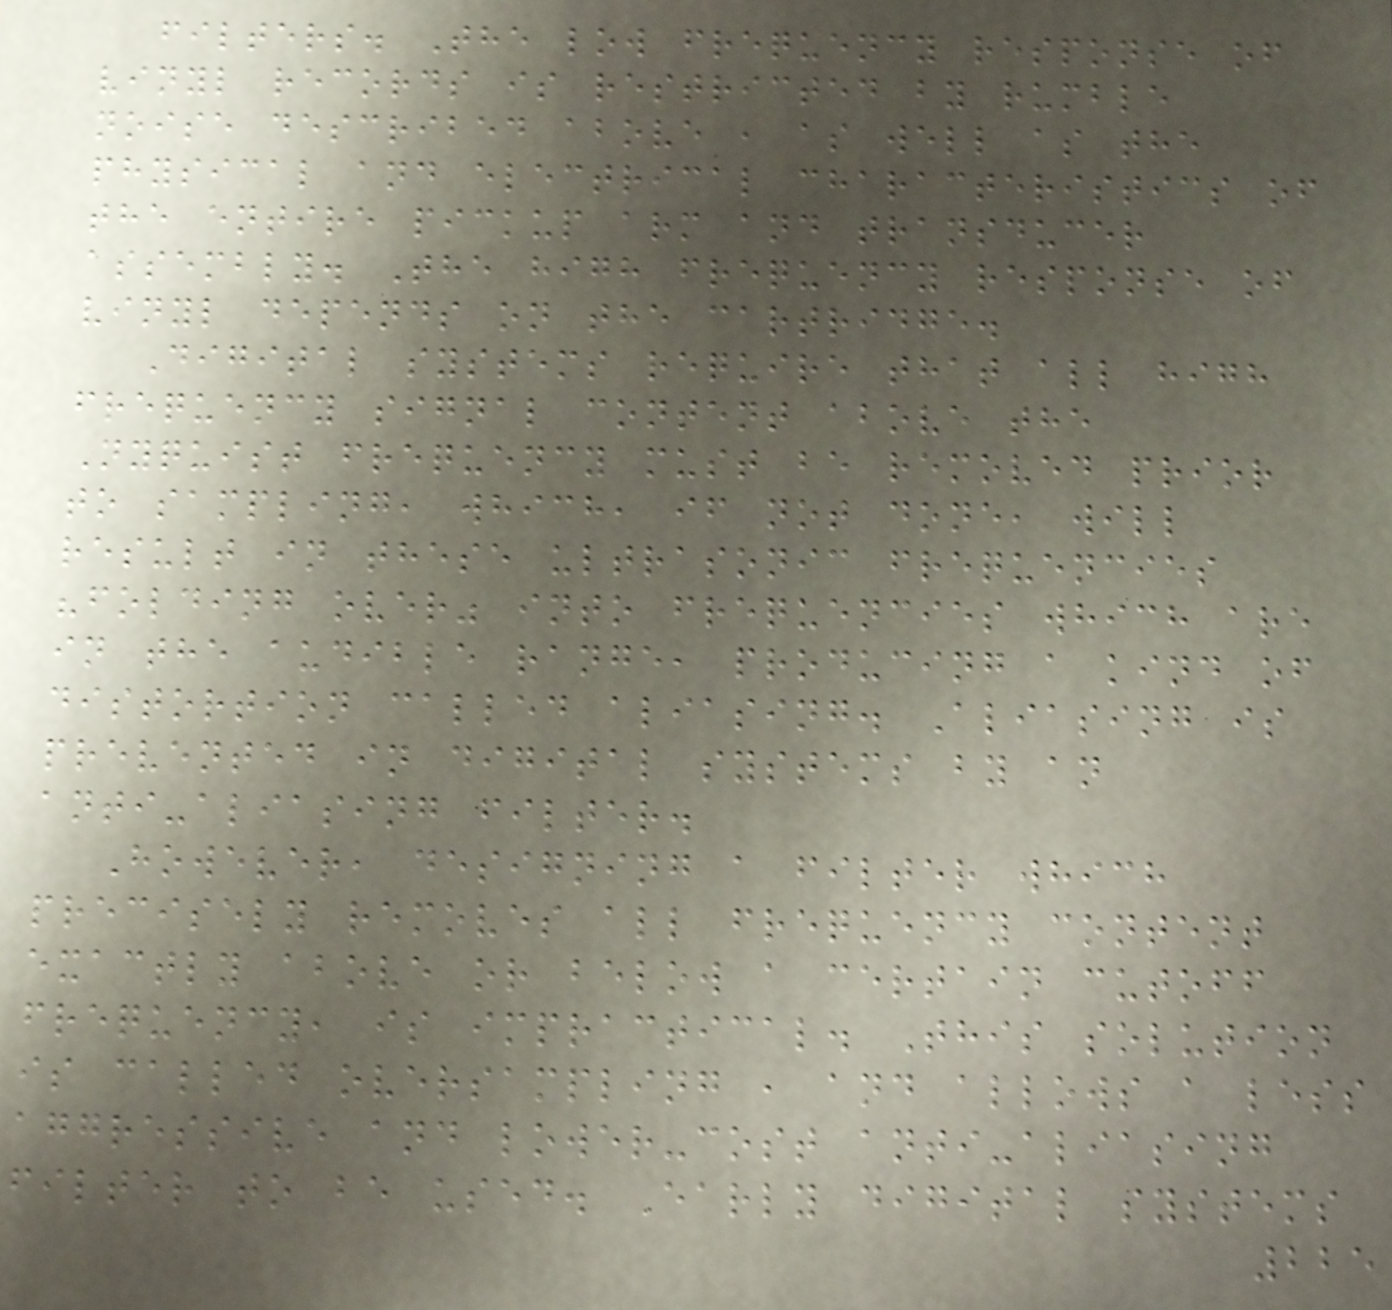filters. The low frequency response of
vinyl records is restricted by rumble
noise described above , as well as the
physical and electrical characteristics of
the entire pickup arm and transducer
assembly. The high frequency response of
vinyl depends on the cartridge.
Digital systems require that all high
frequency signal content above the
Nyquist frequency must be removed prior
to sampling, which, if not done, will
result in these ultrasonic frequencies
"folding over" into frequencies which are
in the audible range, producing a kind of
distortion called aliasing. Aliasing is
prevented in digital systems by an
anti-aliasing filter.
However, designing a filter which
precisely removes all frequency content
exactly above or below a certain cutoff
frequency, is impractical. This solution
is called oversampling , and allows a less
aggressive and lower-cost anti-aliasing
filter to be used. Early digital systems
225
